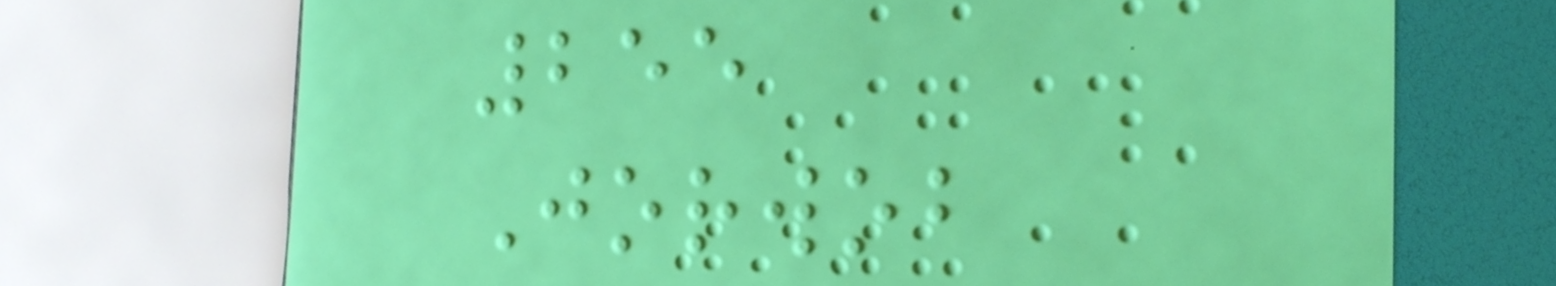255
Jorwob
